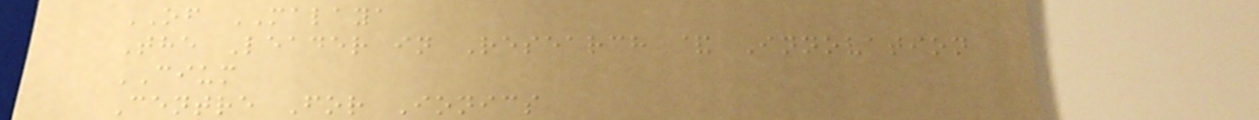OF MALAYA
The Leader in Research & Innovation
CIUM
Centre For Ionics
